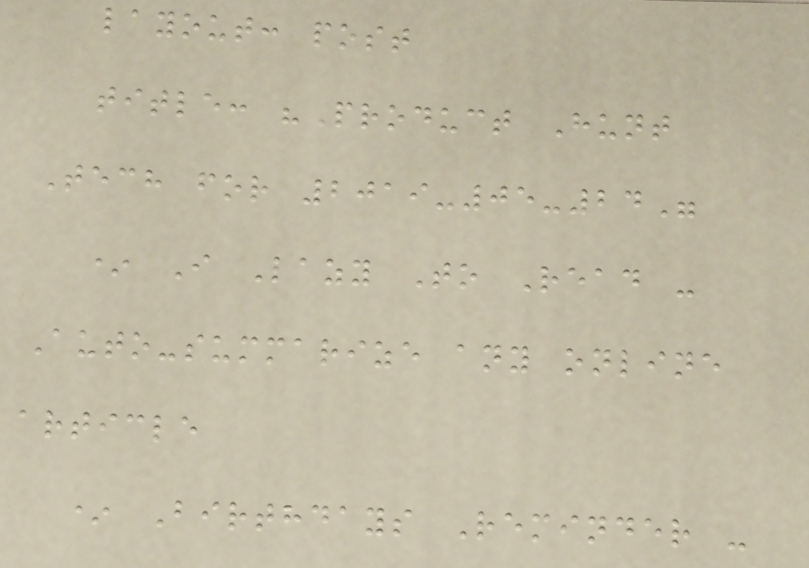layout: post
title: "Product Hunt
Tech for 2019-05-24"
* I Lazy To Read -
Auto-summarize any online
article
* Birthdays Reminder -
